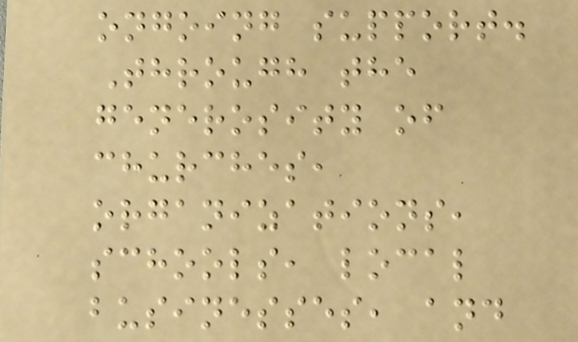ongoing support.
Through the
generosity of
churches,
organizations,
schools, local
businesses, and
